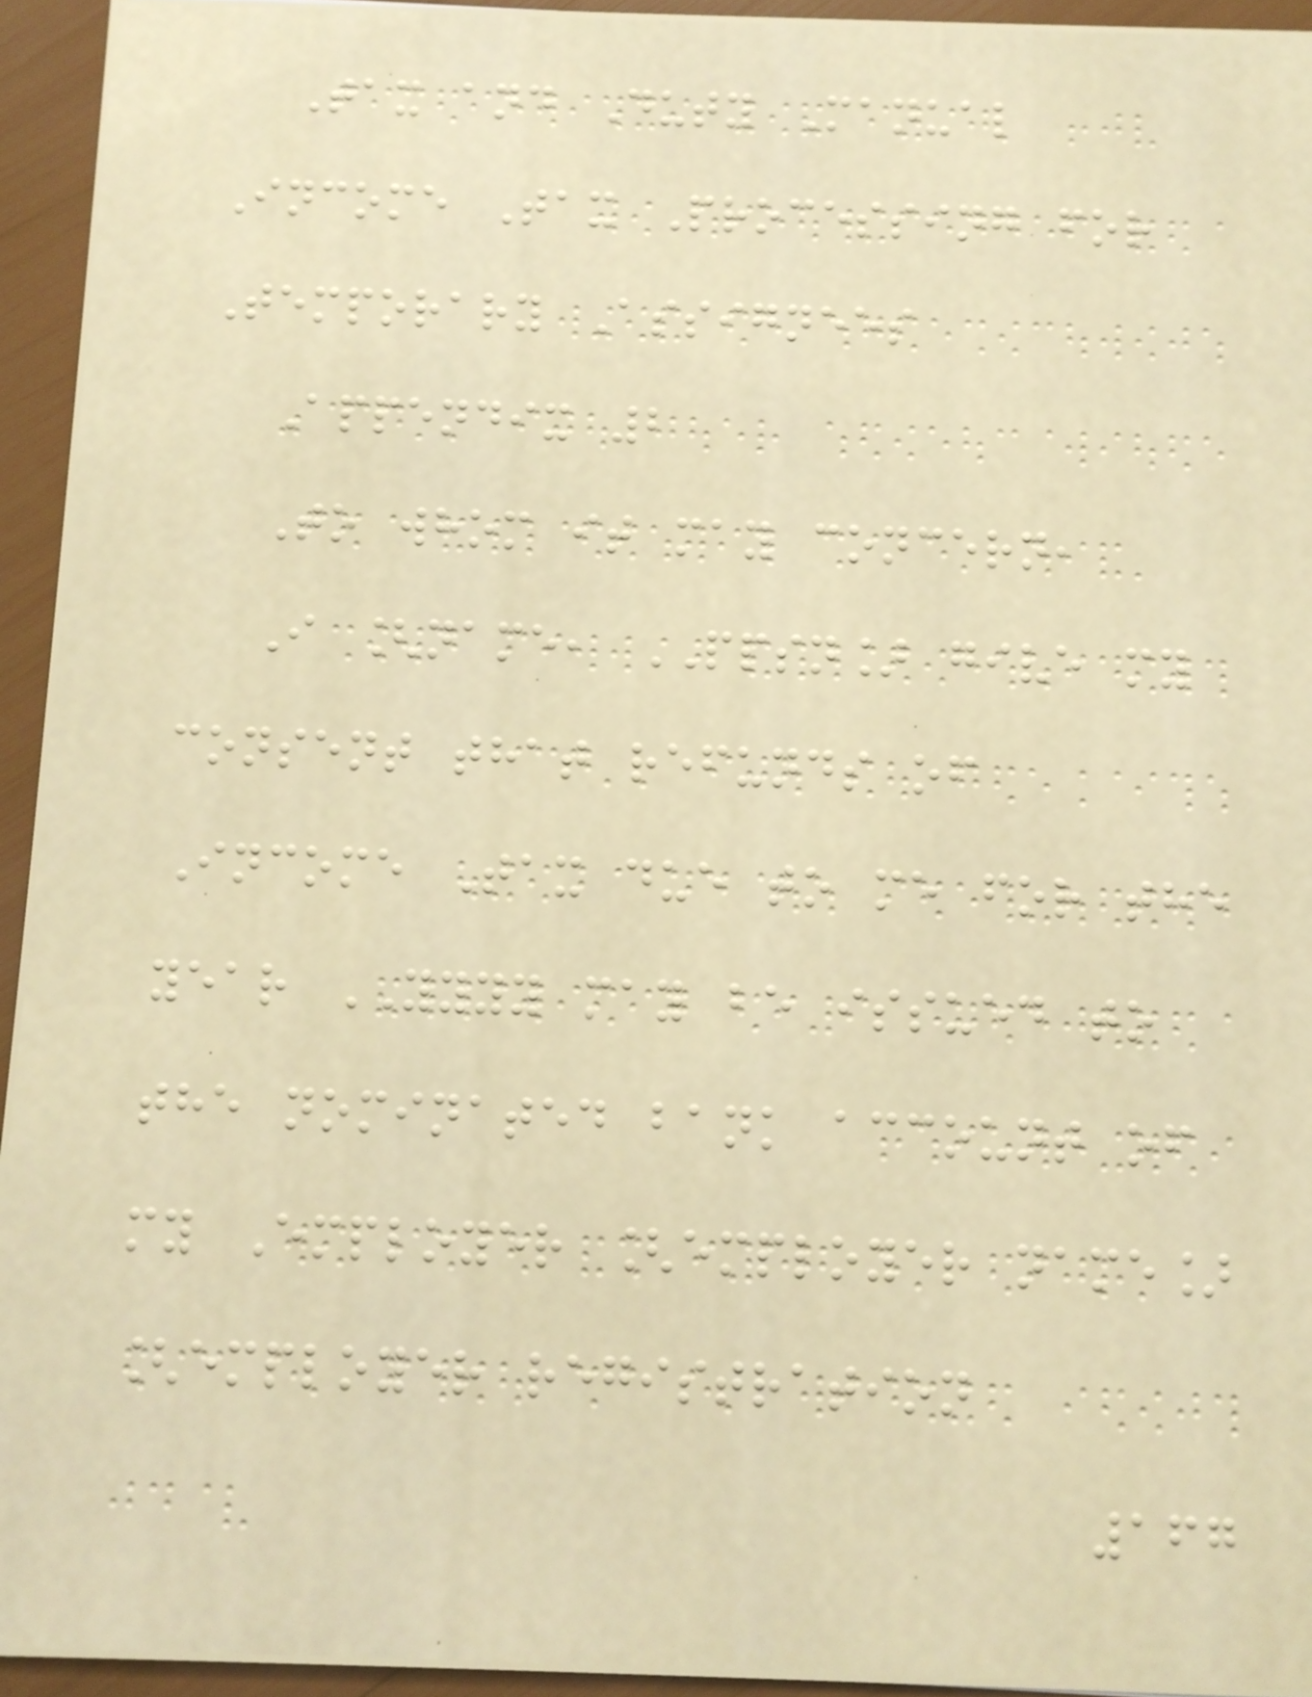Tax and Duty Manual
Income Tax Processing for
Temporary Assignees
Appendix 2
To whom it may concern,
I [name, PPSN] give my
consent that refunds of
Income Tax due to me for the
year YYYY may be issued to
the nominated bank account of
my Employer [employer name]
[employer registration
167
